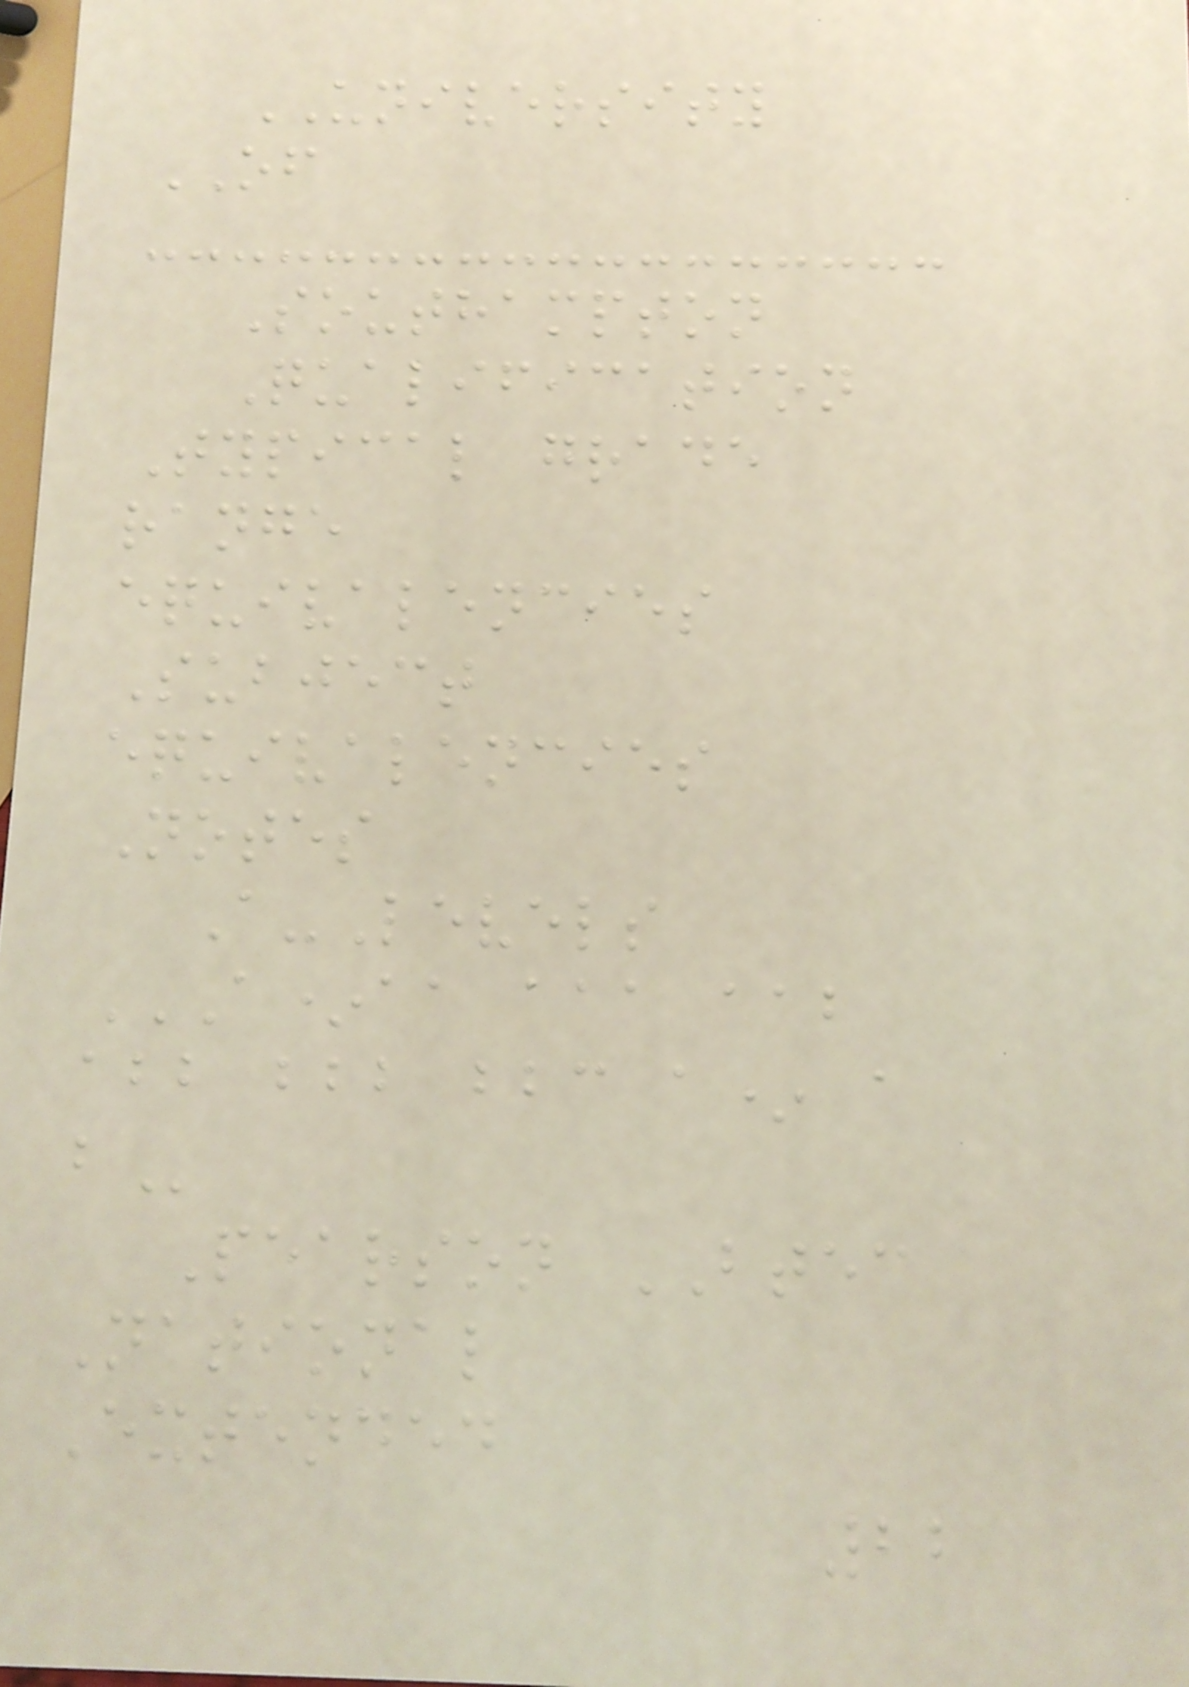UNIVERSITY
OF
Southampton
Qualification
Typical grade
range
equivalencies
Subject
equivalencies
Notes
A-Levels
A*AA AAA AAB
ABB BBB BBC A* A
B
Pearson BTEC
National
Extended
22
